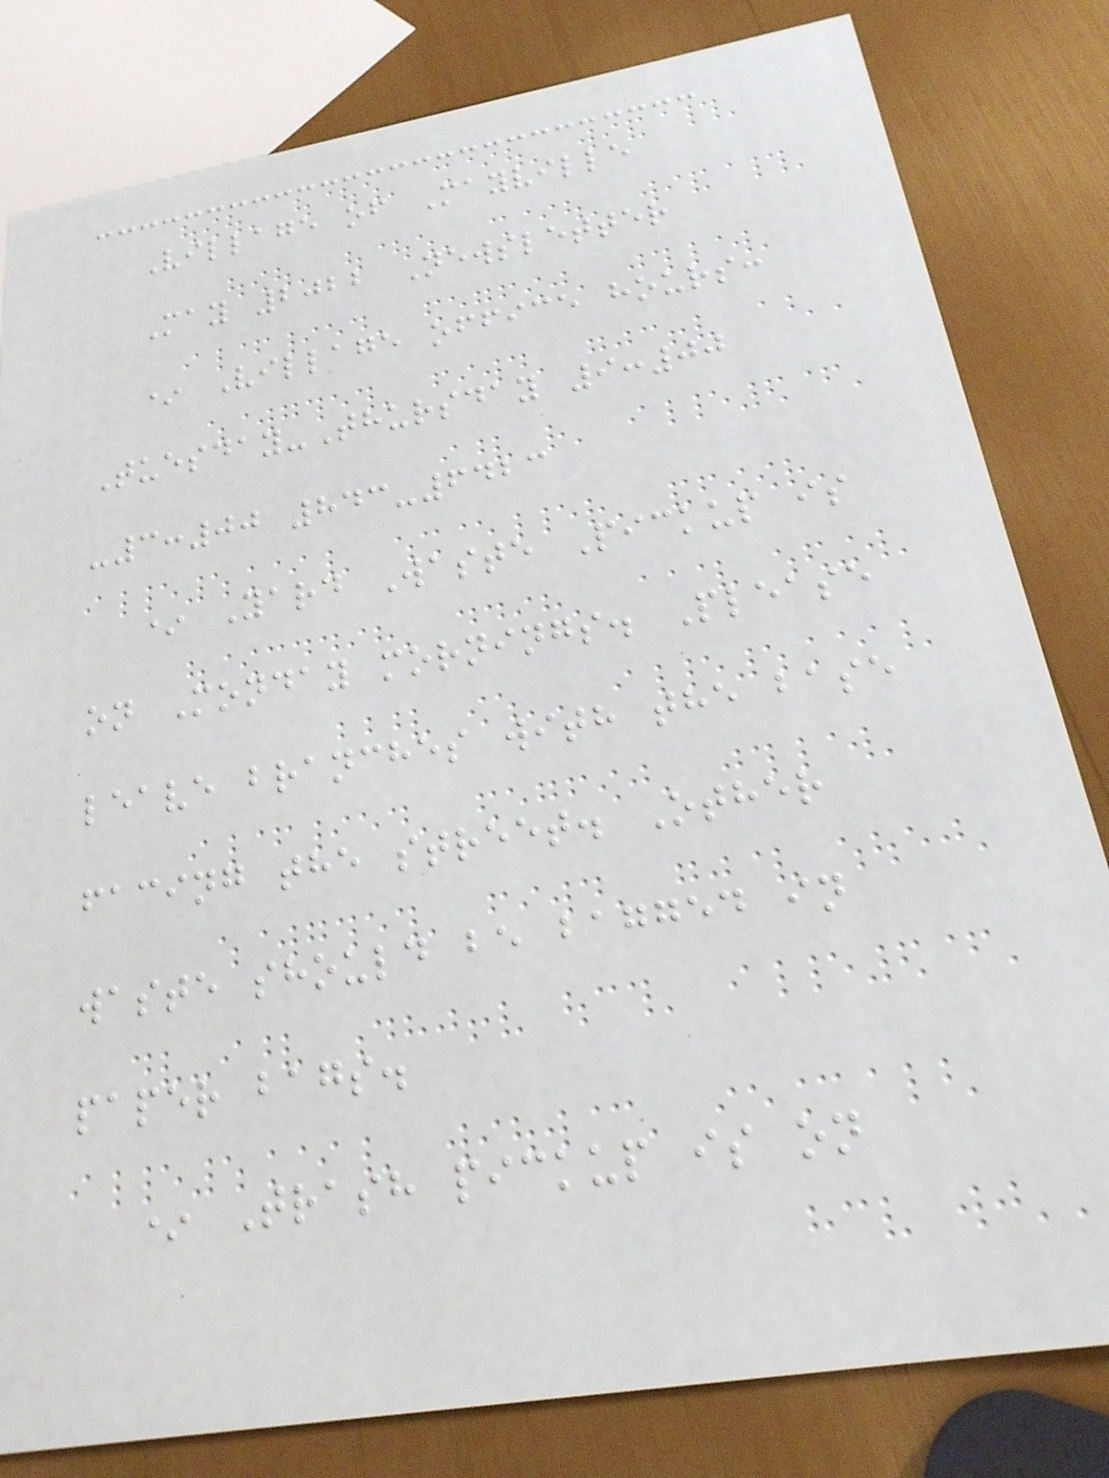Village of Mayville
May 2022 Newsletter
* Village office hours:
Tuesday-Thursday 9:00
-3:00 843-6423
* Yard Waste Pickup is
on Monday mornings. Please
leave branches with the base
facing the street. Other
waste should be bagged in
paper bags.
* Trash pickup is on
